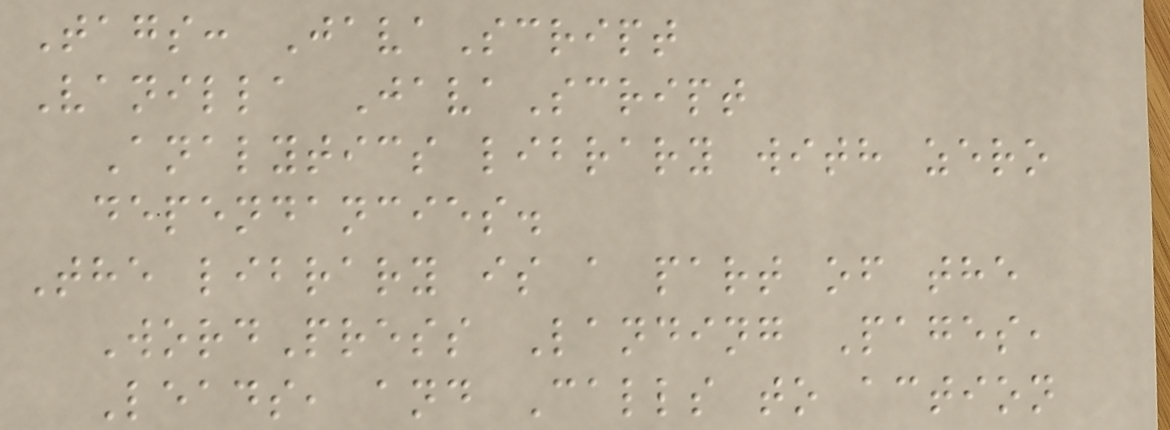Tags: JavaScript
Vanilla JavaScript
Analytics library with zero
dependancies.
The library is a part of the
WordPress Landing Pages,
Leads, and Calls to action
